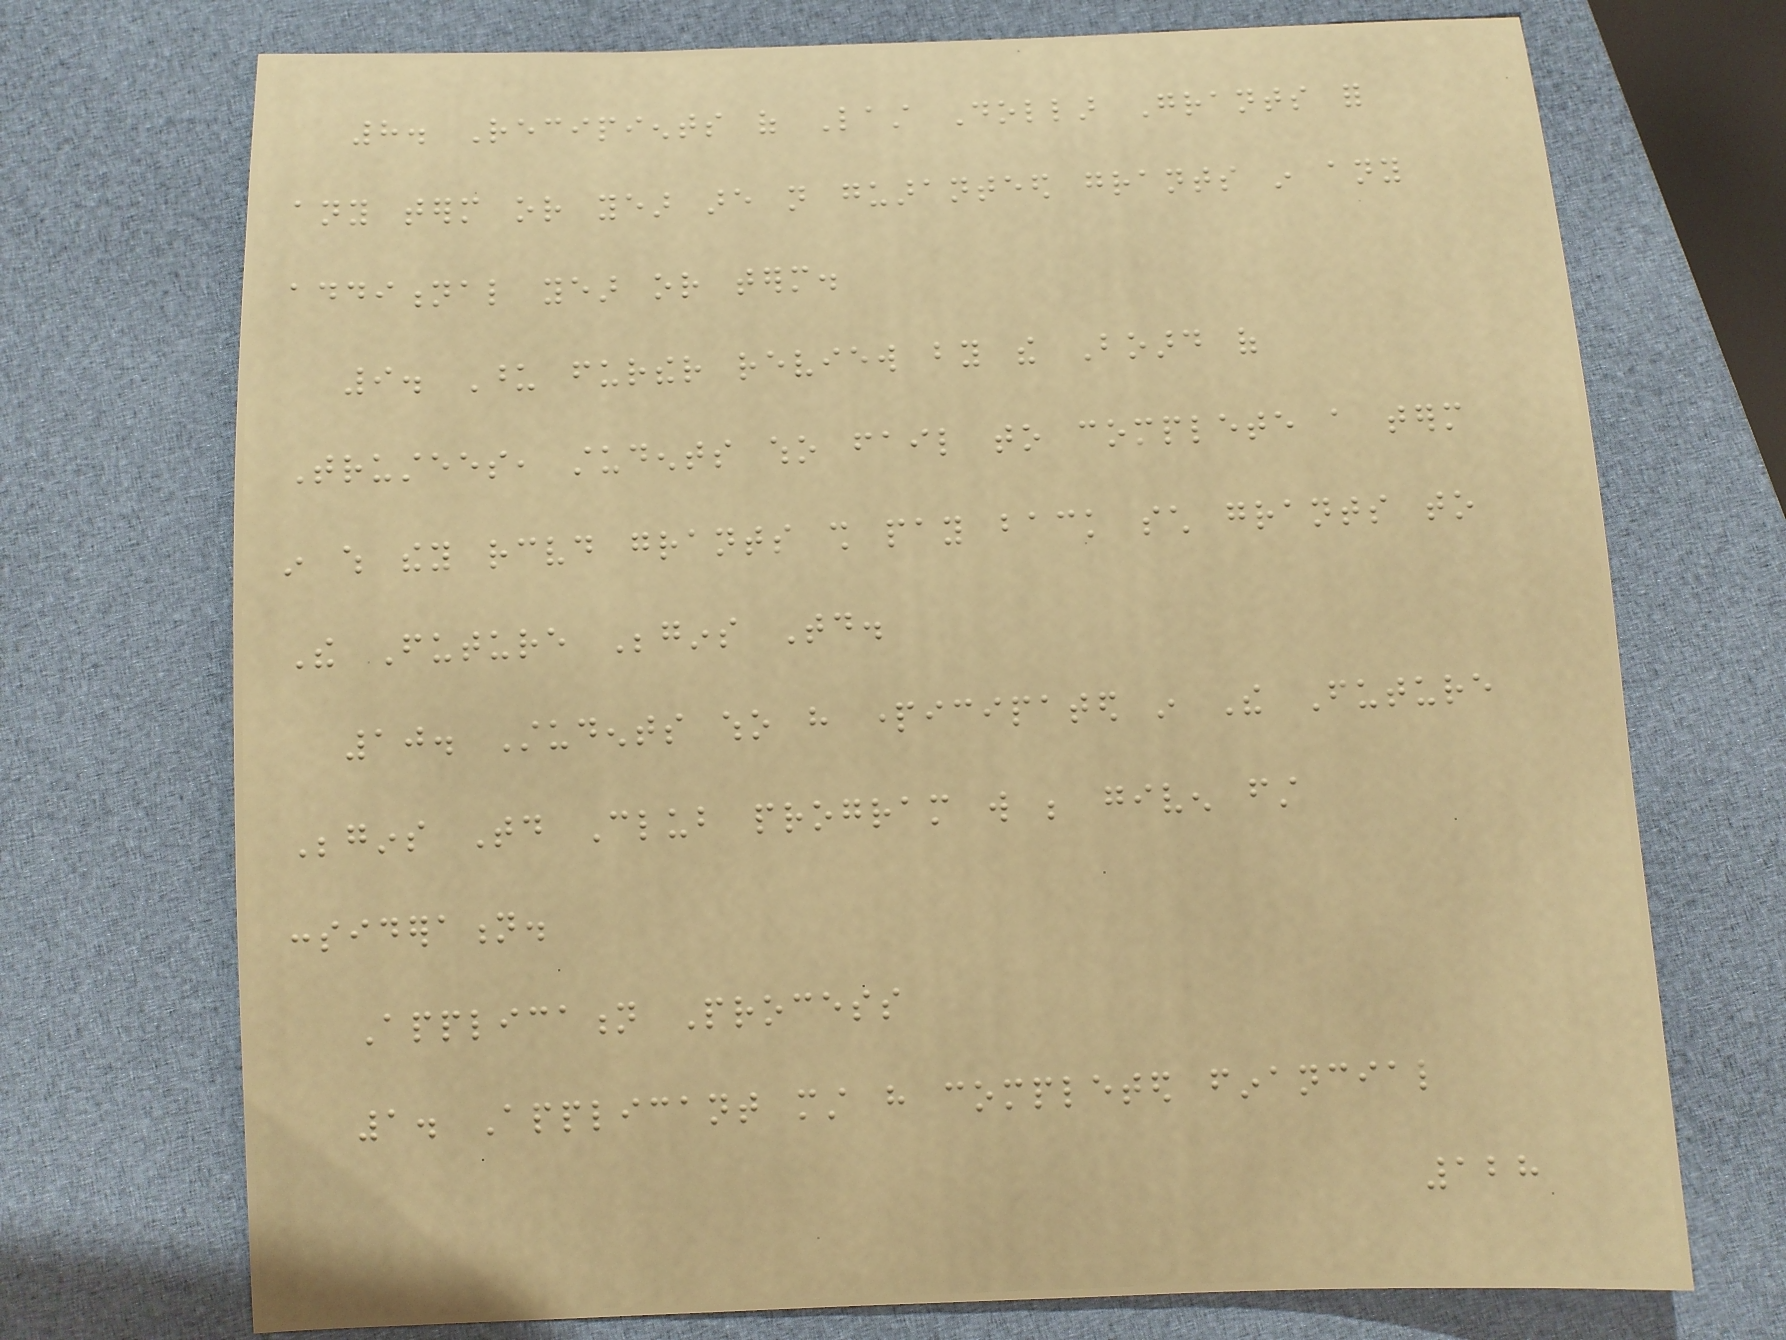8. Recipients of Last Dollar Grants for
any term or year are not guaranteed grants in any
additional year or term.
9. Upon further review by the Board of
Trustees, students who fail to complete a term
in which they received grants shall pay back such grants to
The Future Begins Today.
10. Students who have participated in The Future
Begins Today Club program will be given first
consideration.
Application Process
1. Applicant must have completed financial
128
